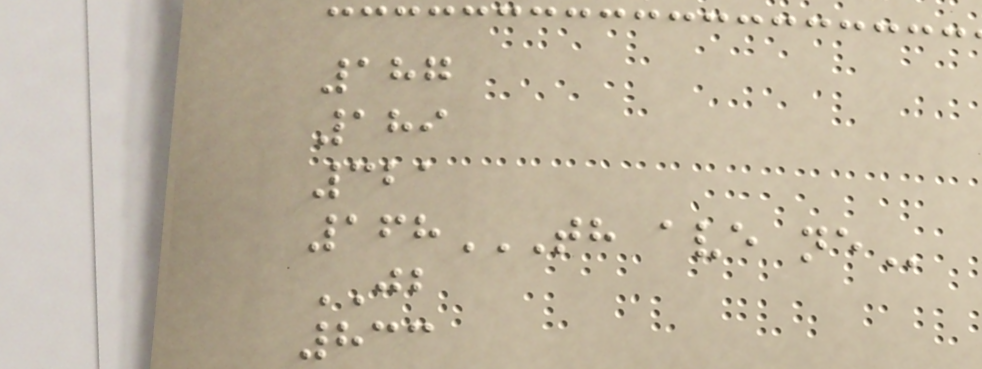187
189
321
168TH AVE NE
JB
833
